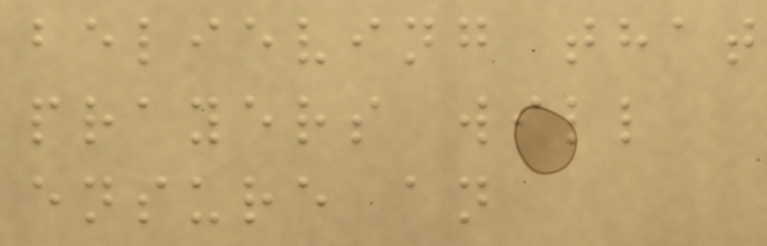believing that
prayers will
ensure an
